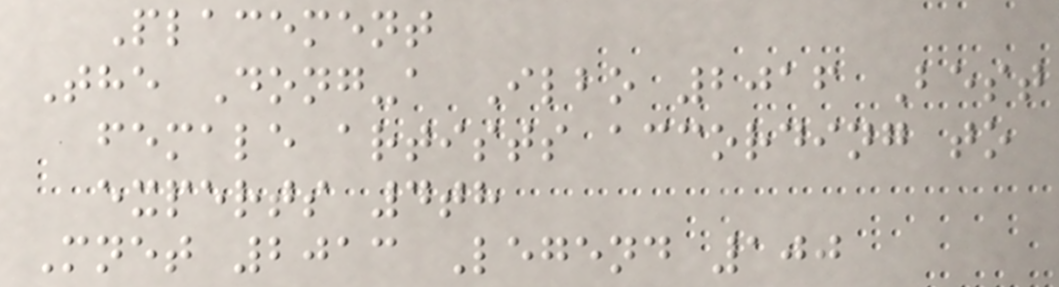Placement
The Dong-a Ilbo 2016 Best
female artists according to
experts 4th
Mnet 2013 Legend 100
